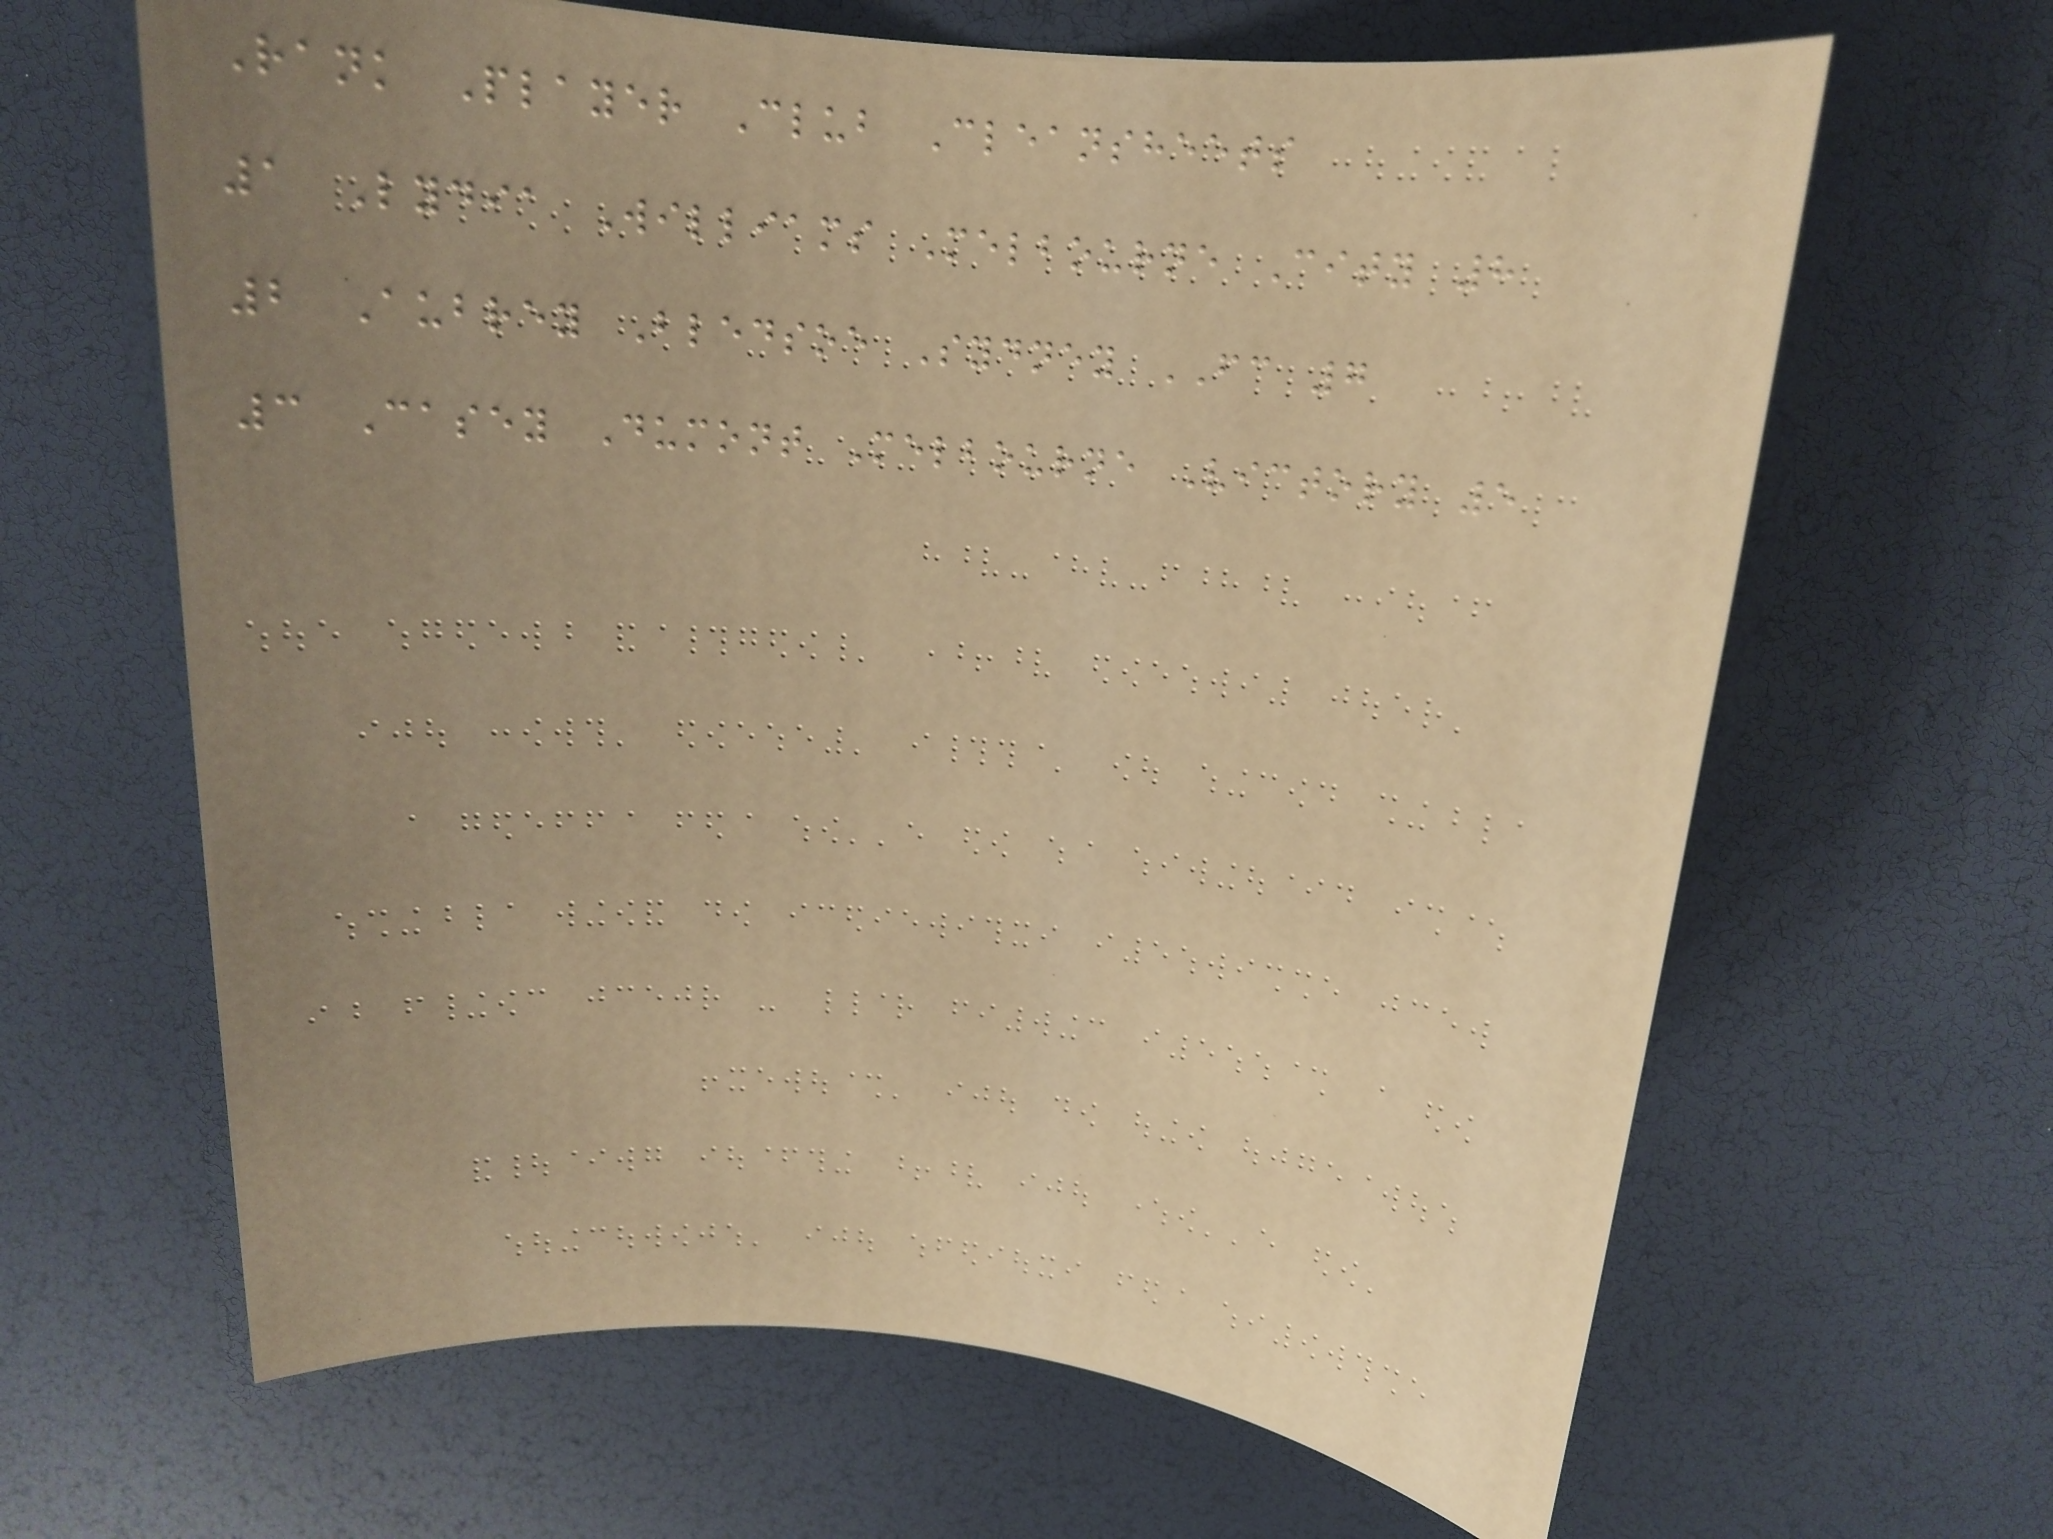Rank Player Club Cleansheets
1 Lydia Williams Melbourne City 8
2 Aubrey Bledsoe Sydney FC 7
3 Casey Dumont Melbourne Victory 5
